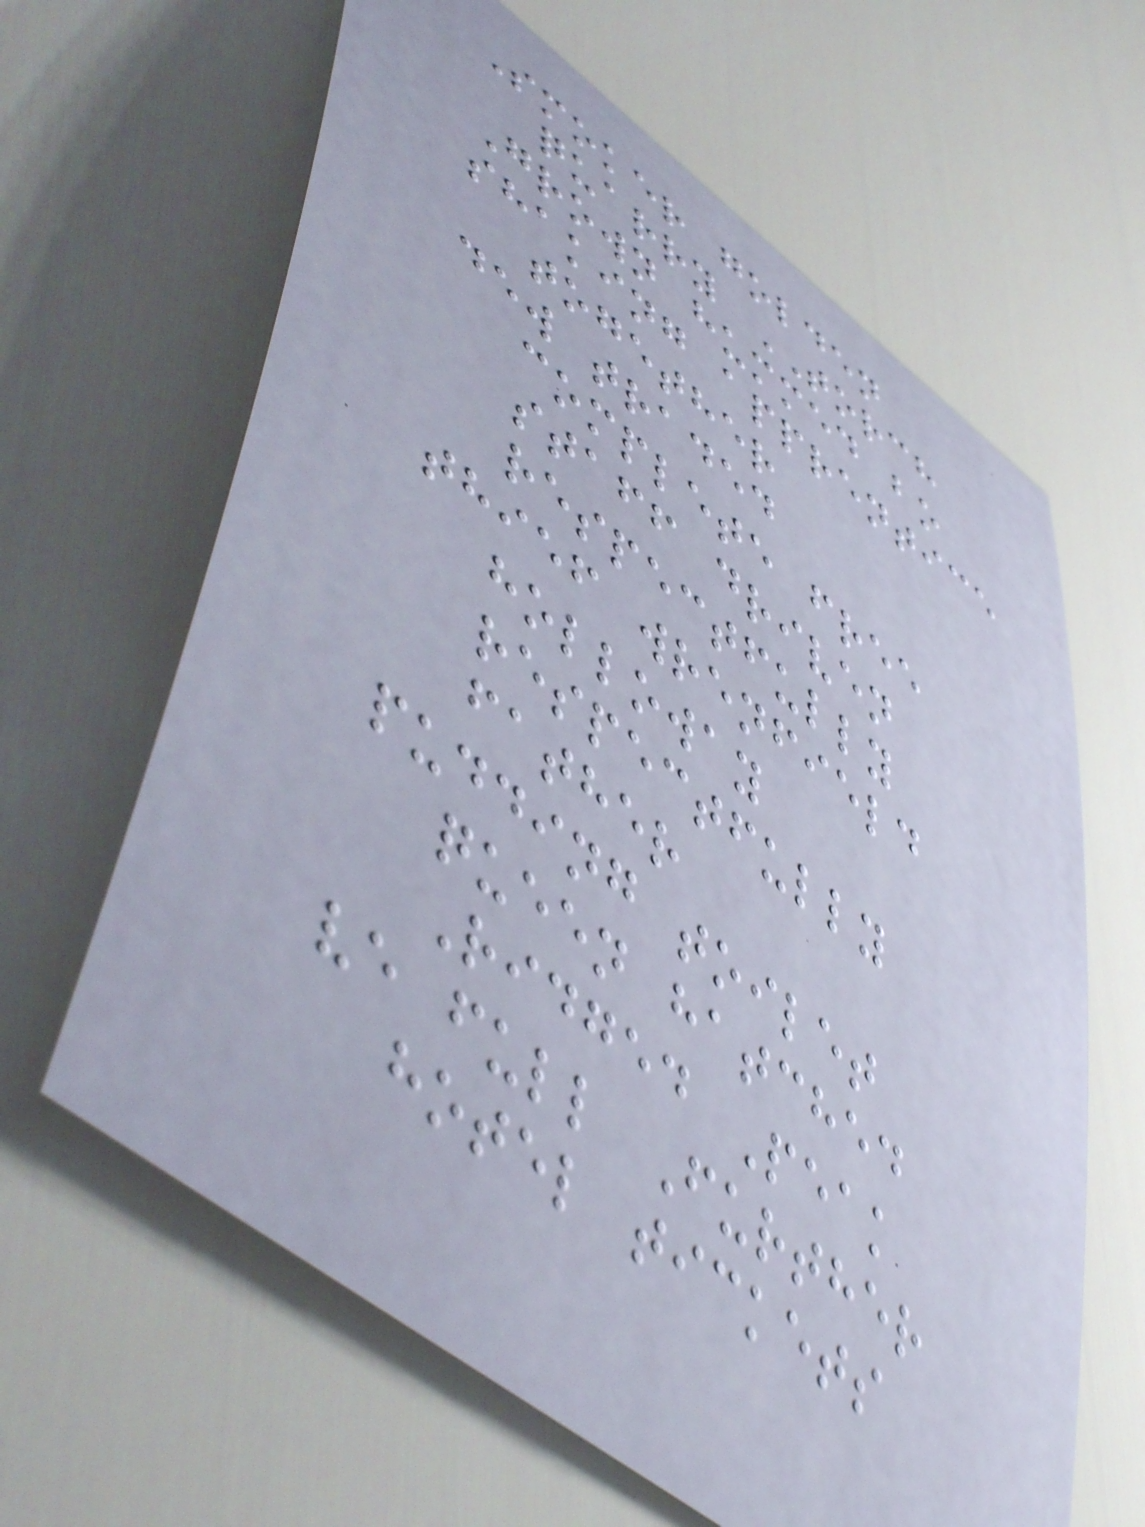Smoker golden
quarry TORCH
Grown hummed bo
shaking apprentice
together
dew traded
complete free
staff driven
respectfully
thief wrenfield
holloway
respectfully
father
pudding toilet
queen hatched
Ridged Peak
ve full Further
hotel tickets
